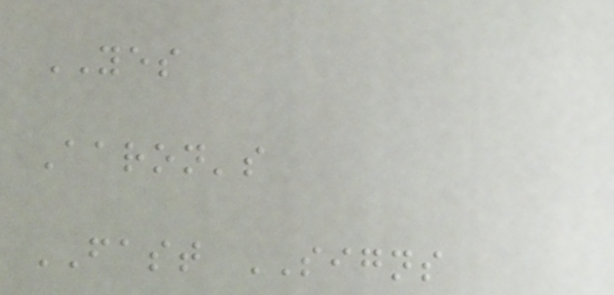YES
Aaron's
FAST SIGNS
